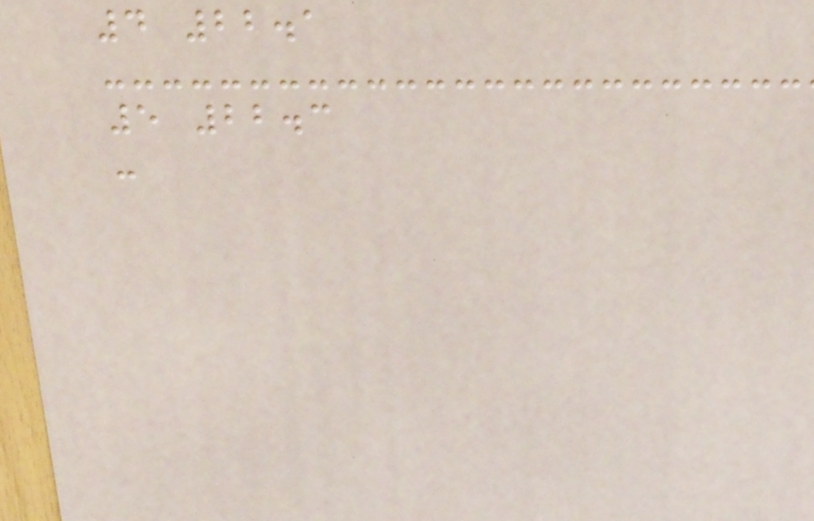4 22.1
5 22.3
-
